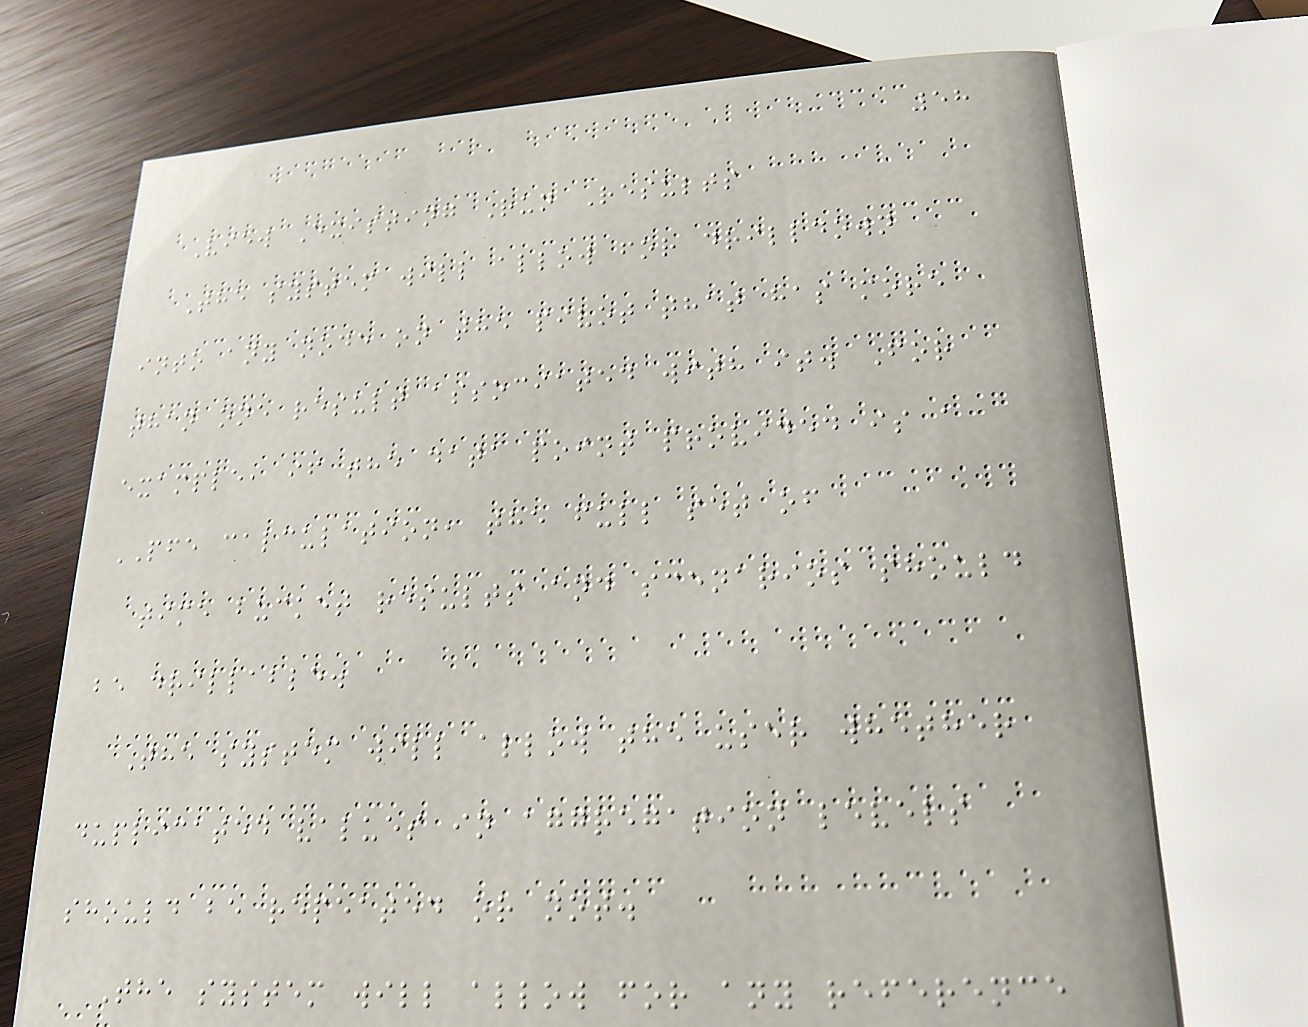58
View Existing Run Results
The system will allow for drilldown
into any node on the pivot that has more
than one result associated with it. For
example, if the data point provided is a
PFE calculation, the full set of
time bucket results and scenarios should
be drillable.
The system will allow the user whether
duplicated values in aggregation levels
should be repeated or not.
The system will allow for any reference
